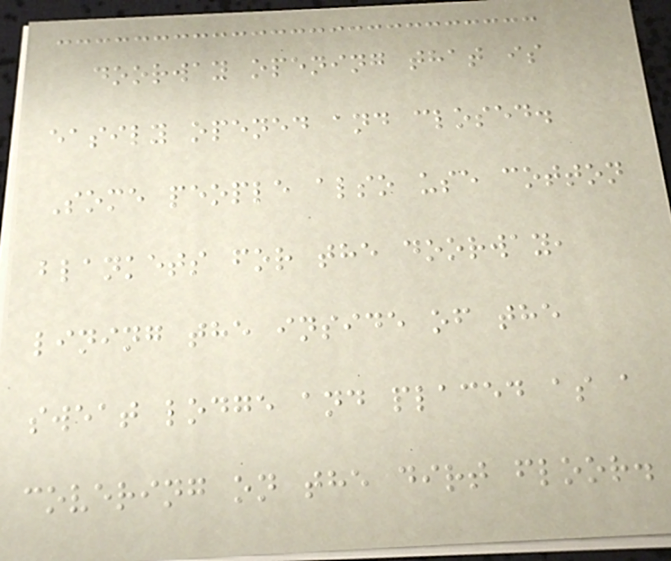doorway opening that is
easily opened and closed.
Some people also use cotton
blankets for the doorway,
lining the inside of the
sweat lodge and placed as a
covering on the dirt floor.
